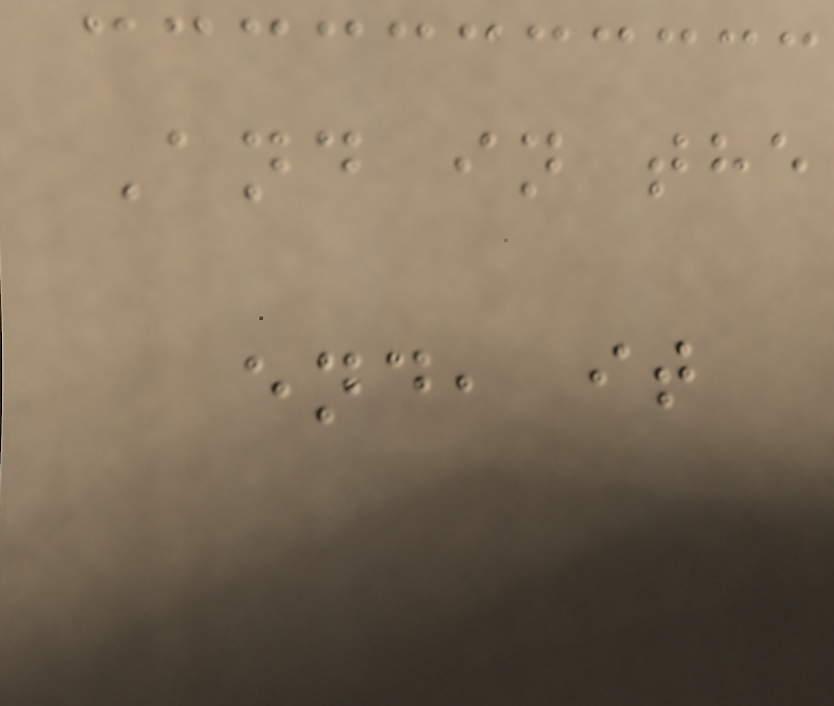And in the
end, it
